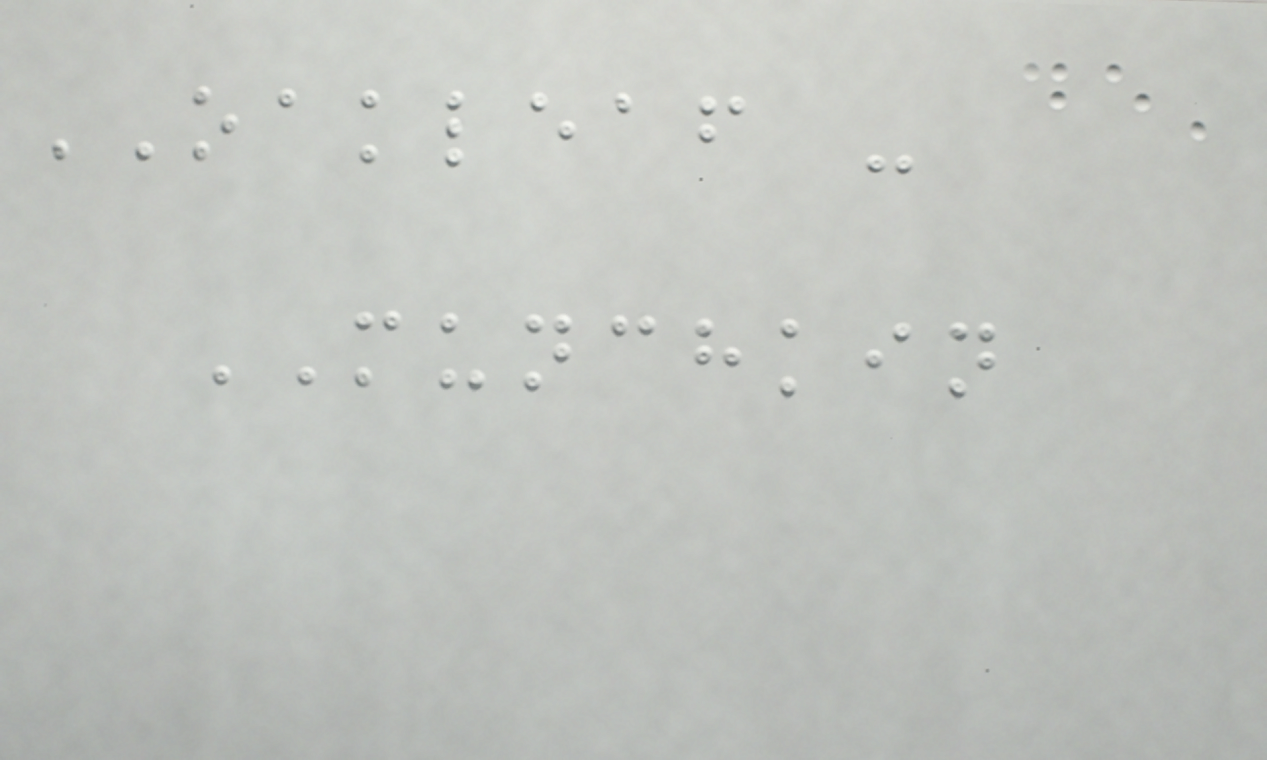OAKLEAF -
MUNCHKIN
